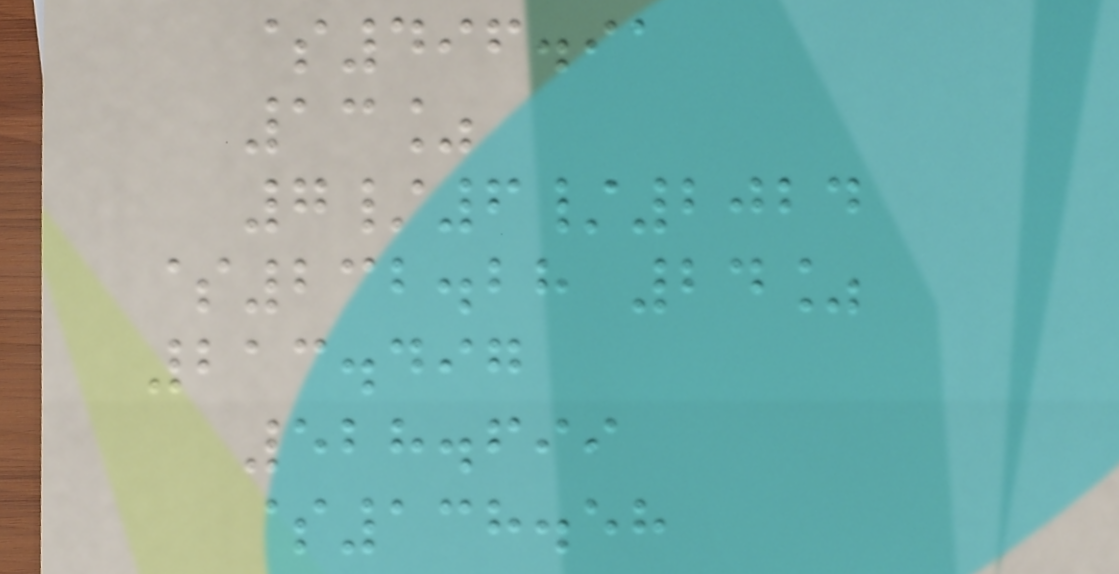$496.91
13%
7/6/2024
$232.28 24%
213.497
528.699
$138.58
